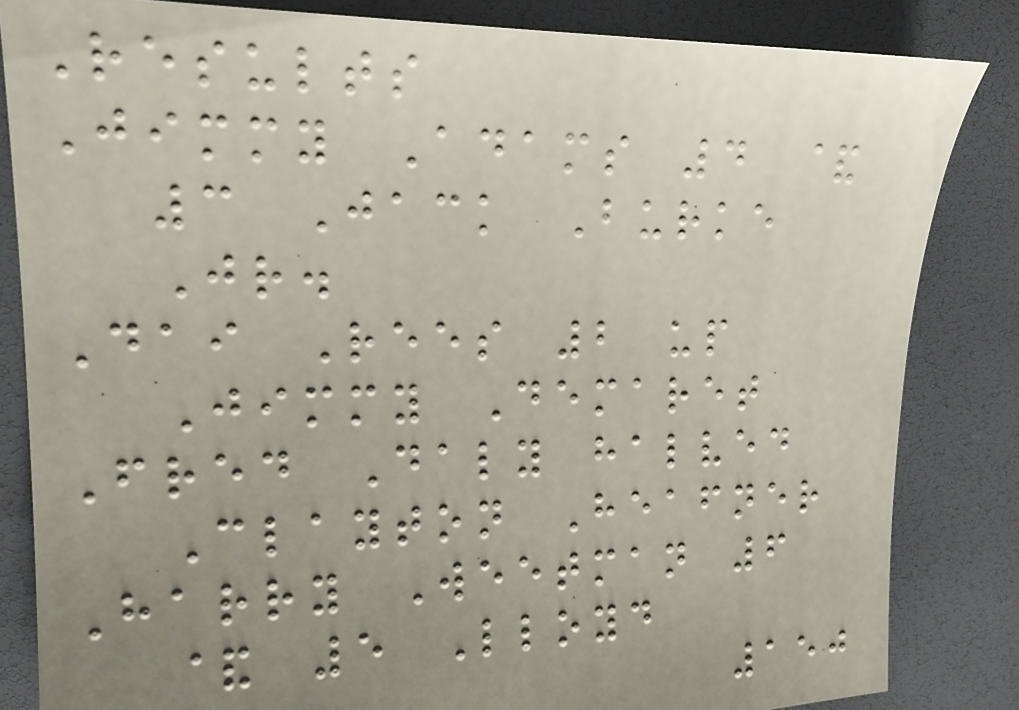Results
Jimmy Adams 4 &
3 Jack Burke
Jr.
Dai Rees 2 up
Jimmy Demaret
Fred Daly halved
Clayton Heafner
Harry Weetman 6
& 5 Lloyd
150
